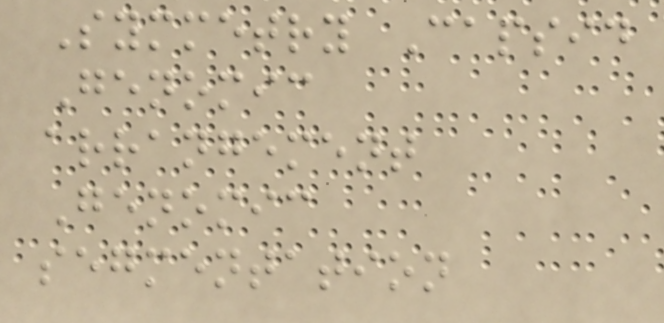Symmetry Capsid
Genomic
arrangement
Genomic
segmentation
